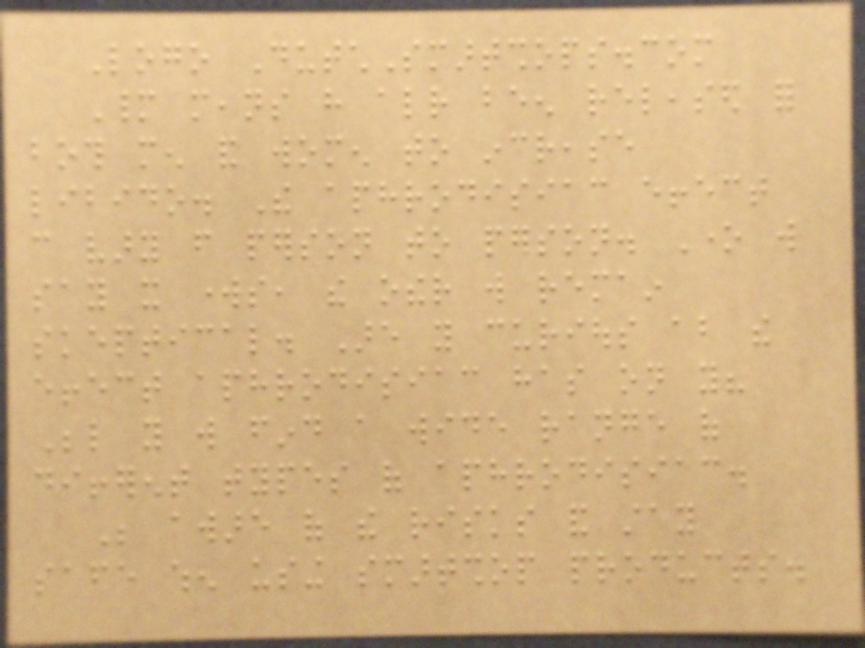Logo DutchSmartshops.com
Many means have already been released for
both men and women to increase
libido. The aphrodisiac effect
can vary from person to person. One will
say it works, the other will remain
skeptical. Are you curious about the
effect aphrodisiac has on you?
Below you will find a wide range of
different types of aphrodisiac.
Be aware of the risks and stay
safe when using smartshop products.
